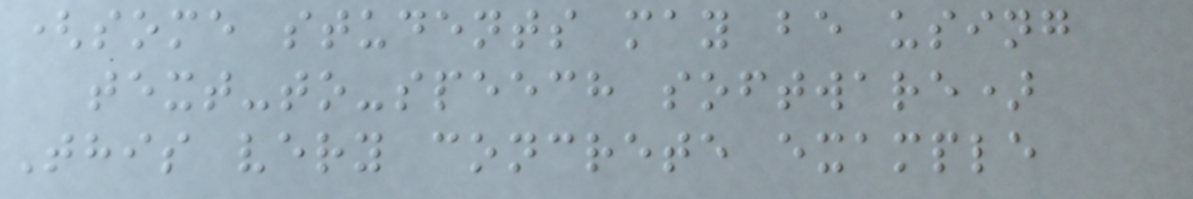(some students may be using
text-to-speech software)
This very concrete example
